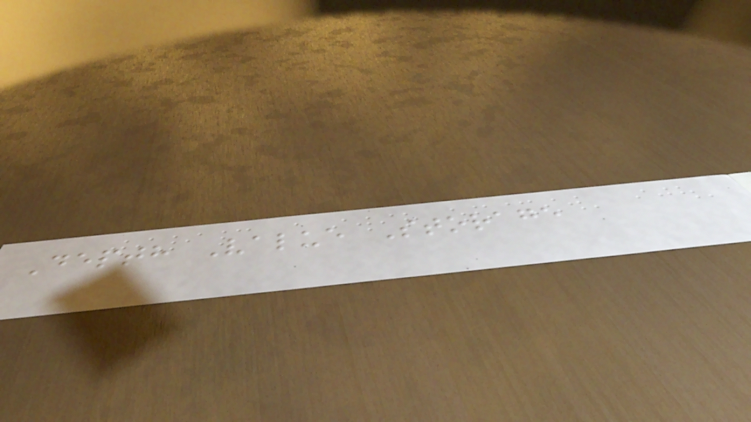Depth Value Storage
